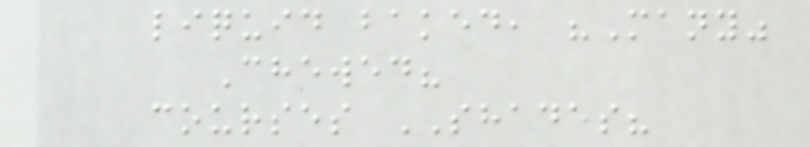liquid baked, "Many"
Chewed?
courses SHADES?
